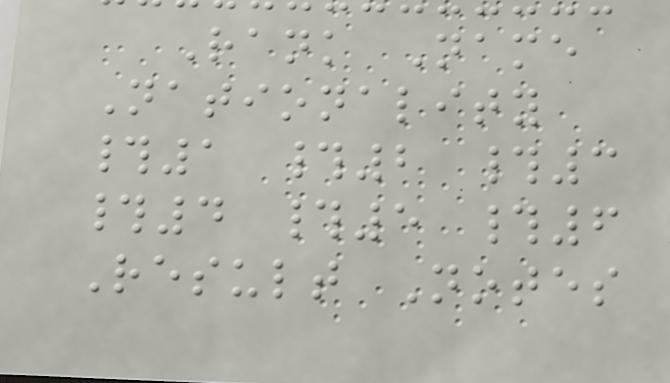Rank Name
Nationality
#1 #2 #3
#4 #5 #6
Result Notes
